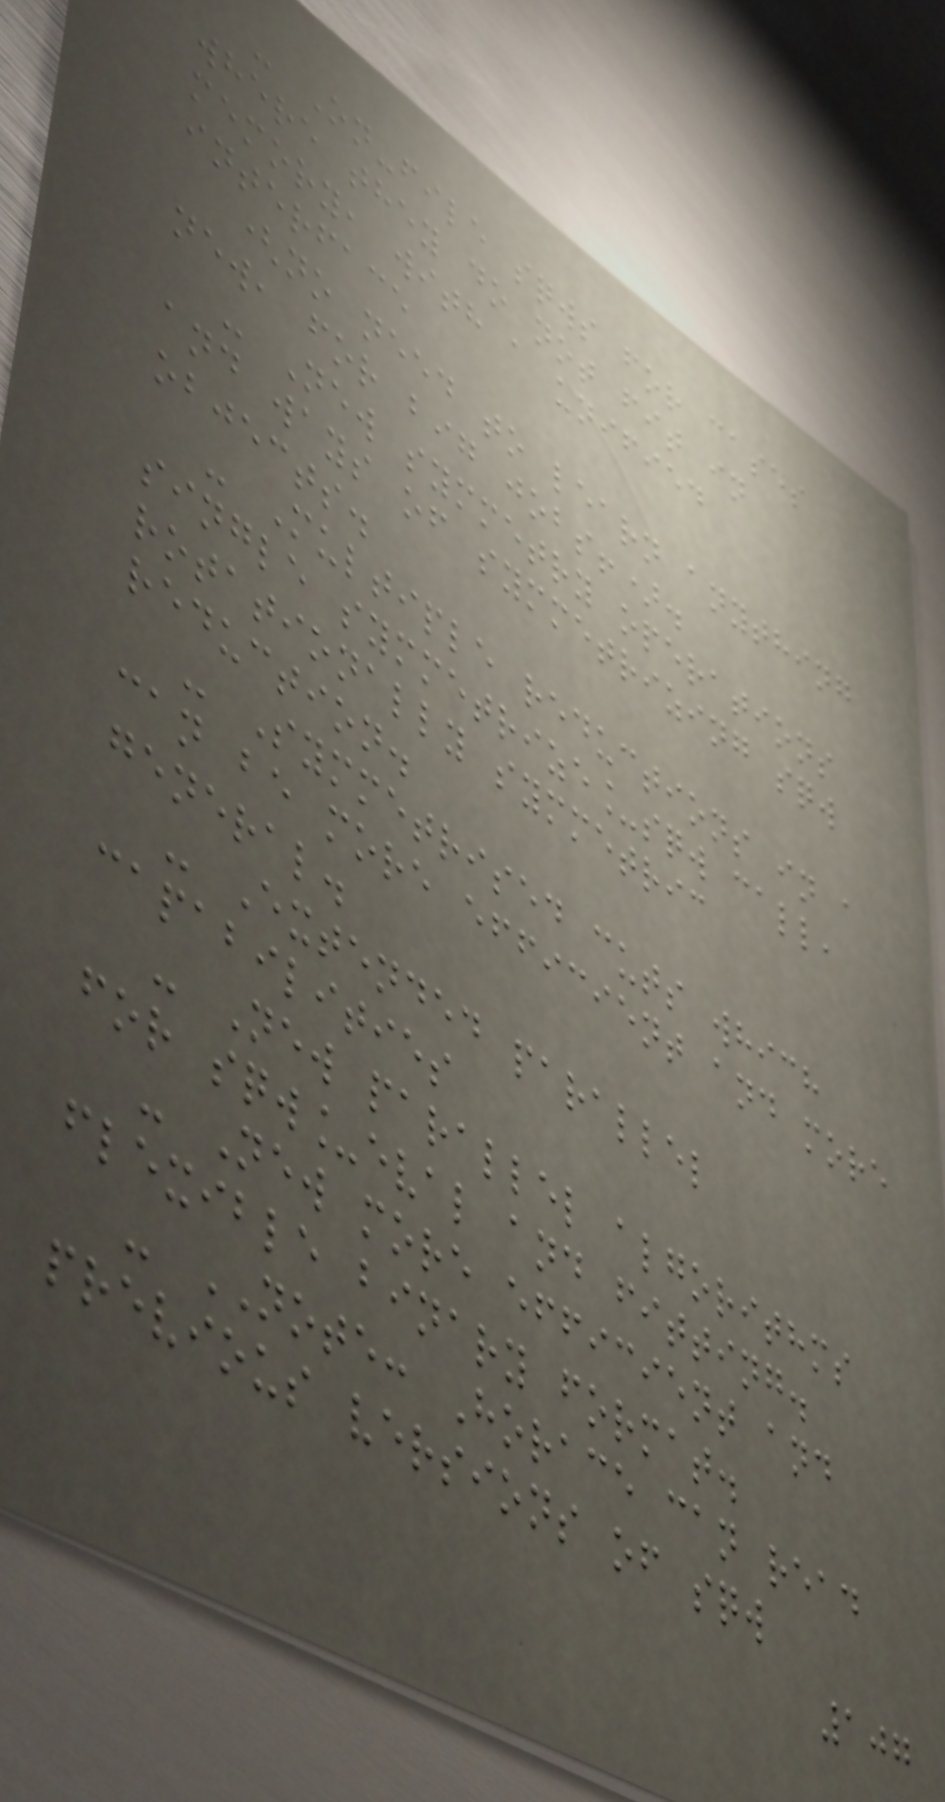- On-file sqws for cases
where they do not fit in
memory, with a unified
interface
(no need to learn anything
new, for big jobs!).
- New symmetry operations
and ways of symmetrizing sqw
objects.
- Multiple reductions in a
single symmetrize_sqw call,
rotationally symmetric
reduction.
- Symmetrised cuts which
can be more efficient and more
general.
- Extended parallel
capabilities
- New parallel algorithms
for sqw_eval and fitting.
- New more efficient and
flexible binary format.
- NOTE: Horace can read
previous versions of sqw
107
